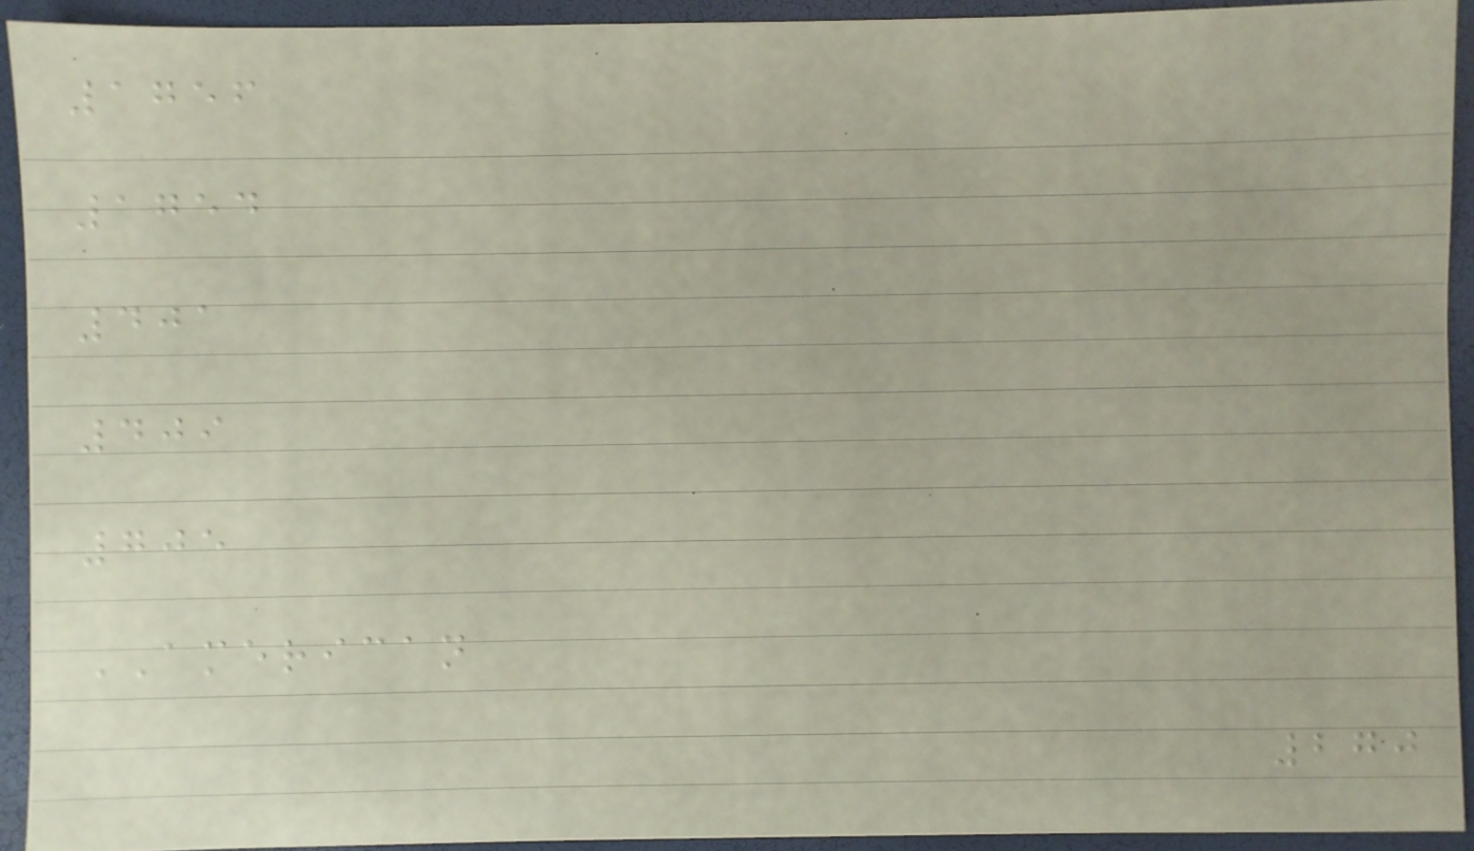1756
1754
401
409
705
AMERICAN
270
